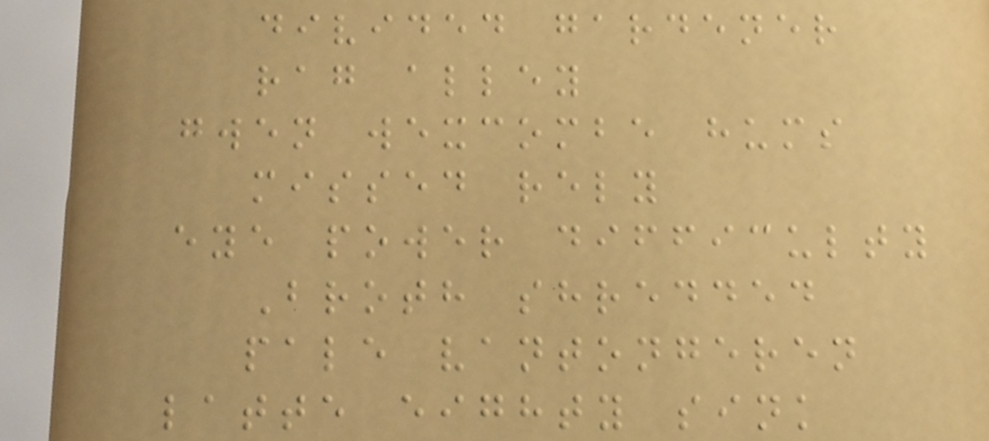divided gardener
rag alley
gwen wexcombe hums
missed rely
eye power difficulty
Broth shredded
pale vantongeren
latte eighty sink
